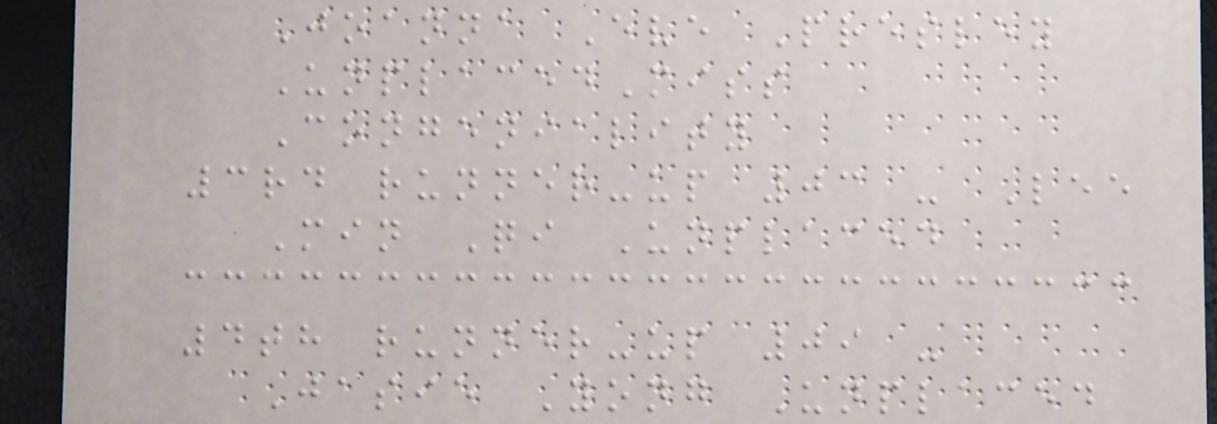Joanna Eve Presley
UnplacedMiss
Congeniality
3rd runner-up 03 - Lee
Min Qi Unplaced
4th runner-up 09 -
Jasie Yong Unplaced
